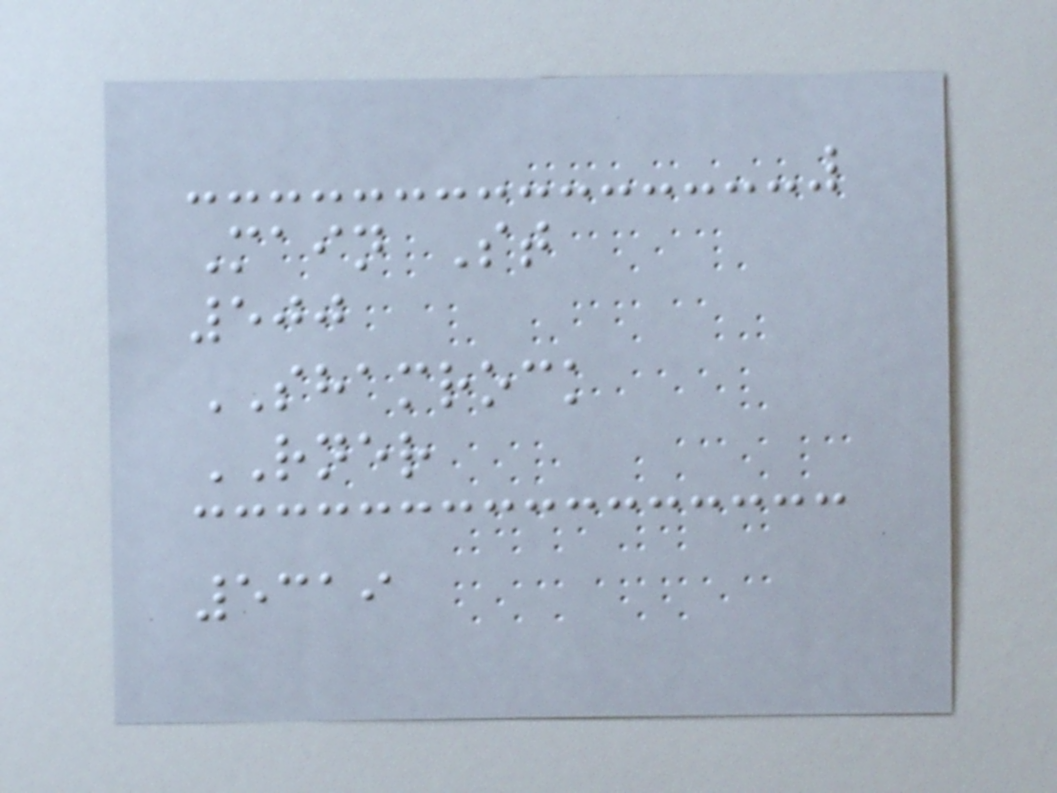Main St
500
SHAMROCK
RNER
5319
